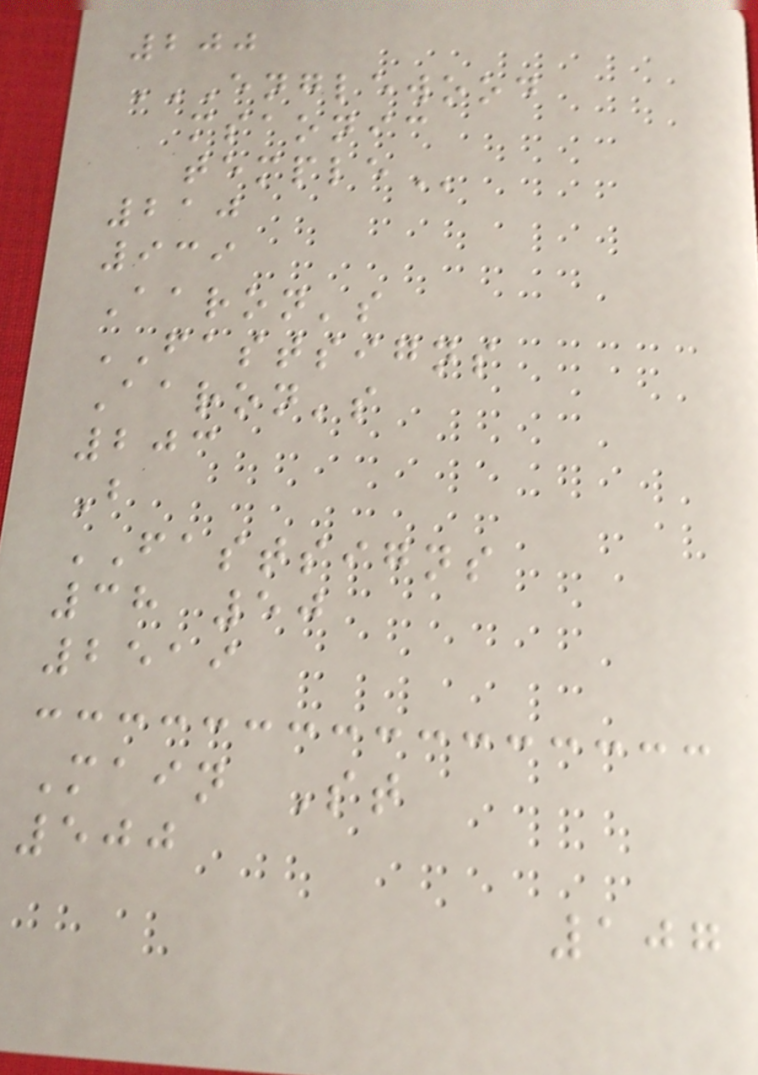200
ENGLEWOOD
MSAONIC
TEMPLE
210
939
Aaron's
FASTSIGNS
Aaron's
203
B
FASTSIGNS
38 50
2519
Main St
500
107
